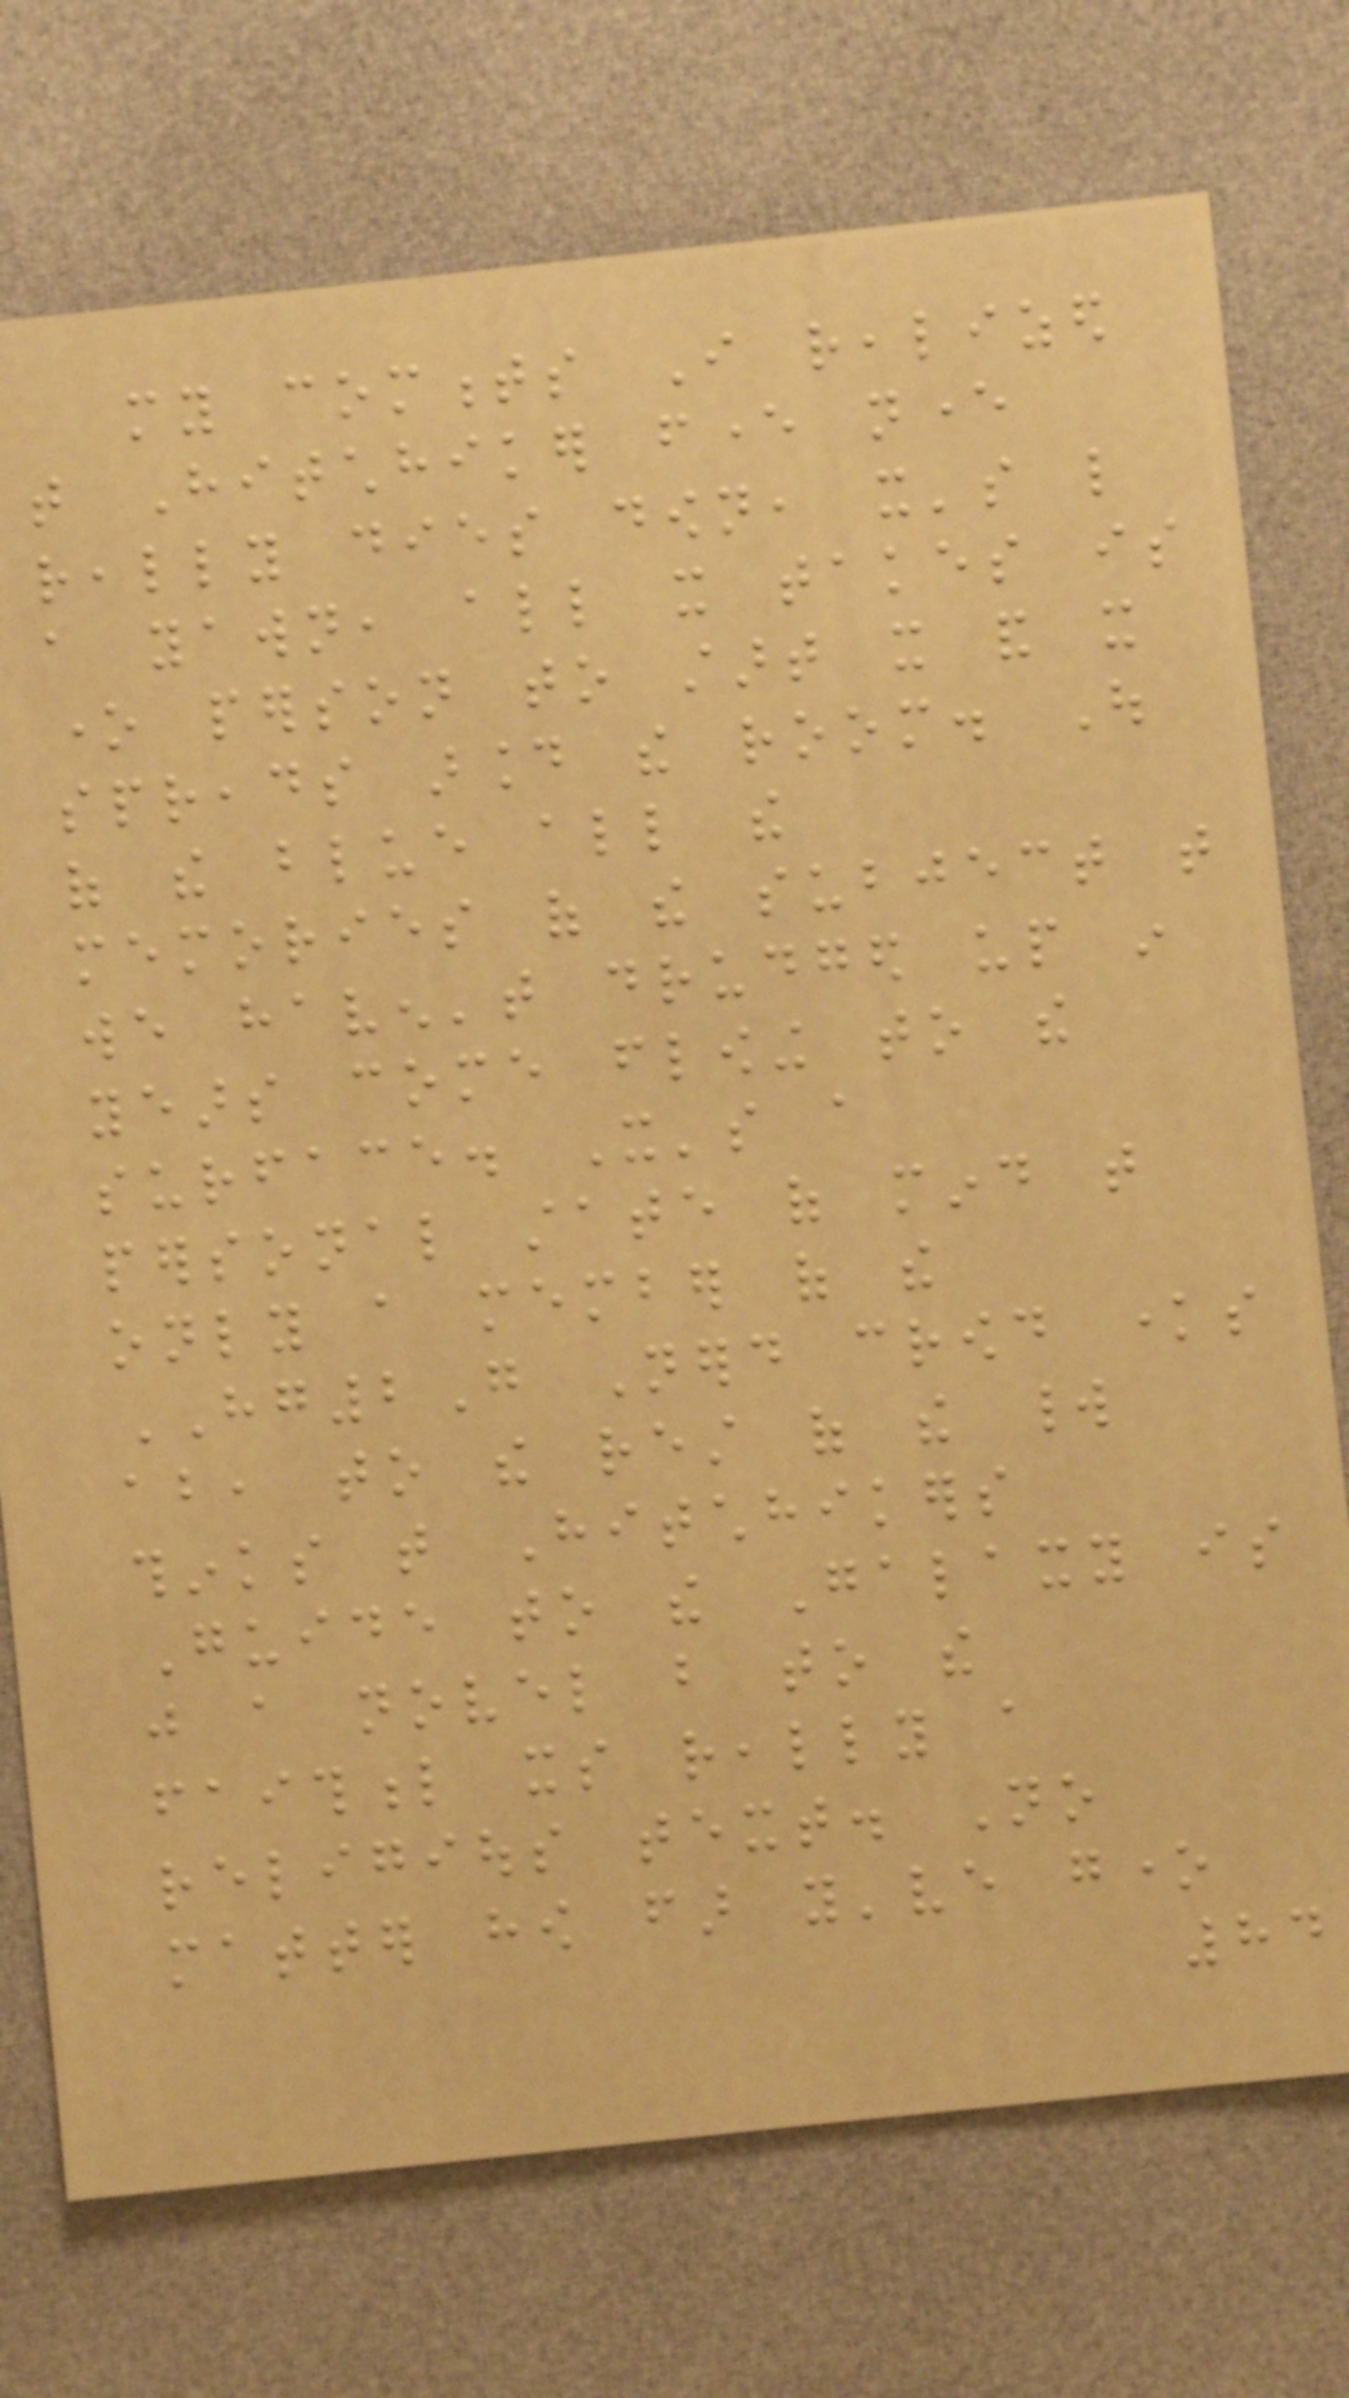my comments I realized
that Hitchhiker fever never
really dies down, it's like
a yawn, all it takes is
one person to start it and it
spreads around the room. Out
of the blue all the
memories of the subject that
we haven't drudged up in
years come flowing to the
surface. It's a
personal state of mind that
only a member of the
HG2G Nerd crowd knows
about, to the rest of the world
thinks that Hitchhikers
Guide to the Galaxy is
just a novel but to the
faithful its really a
religious text. No
matter how far you've gone
84
